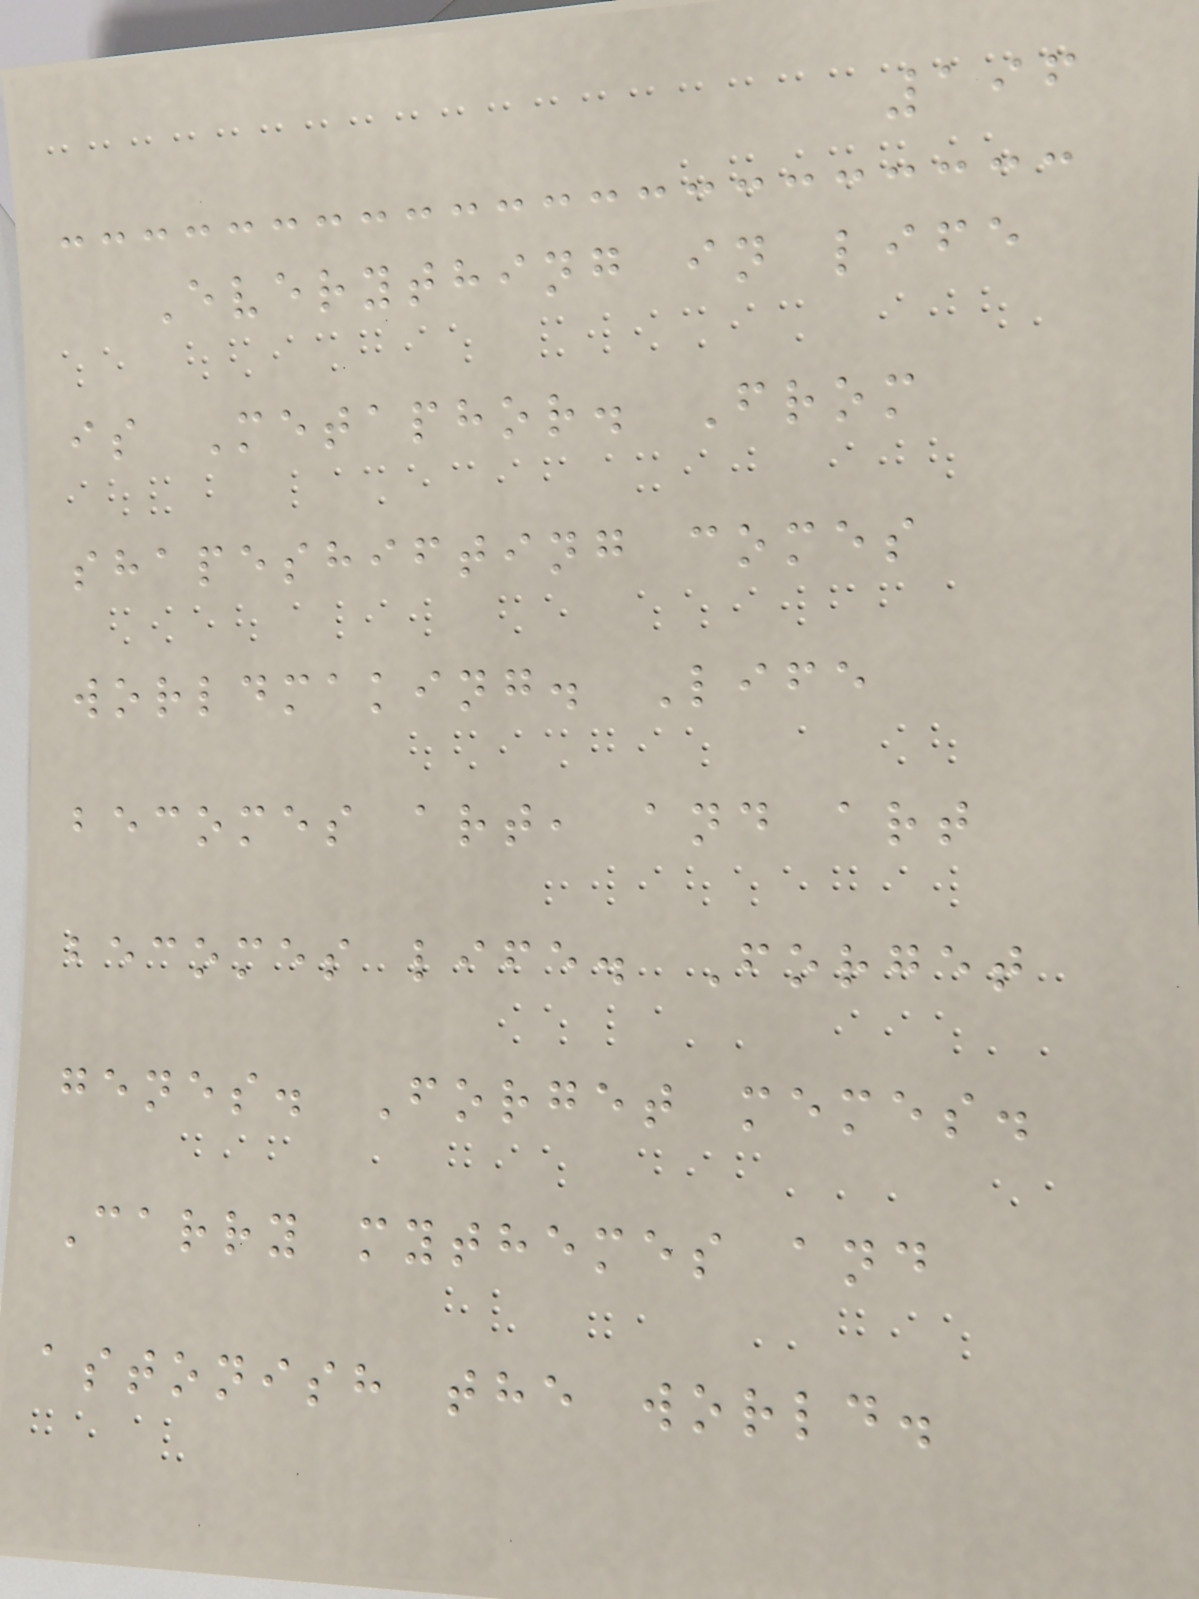196
Everything in life
is Metaphor. From
shapeshifting comes
worldmaking. Life
becomes art, and art
becomes life. Forget
genes. Forget memes.
Carry mythemes and
astonish the world.
